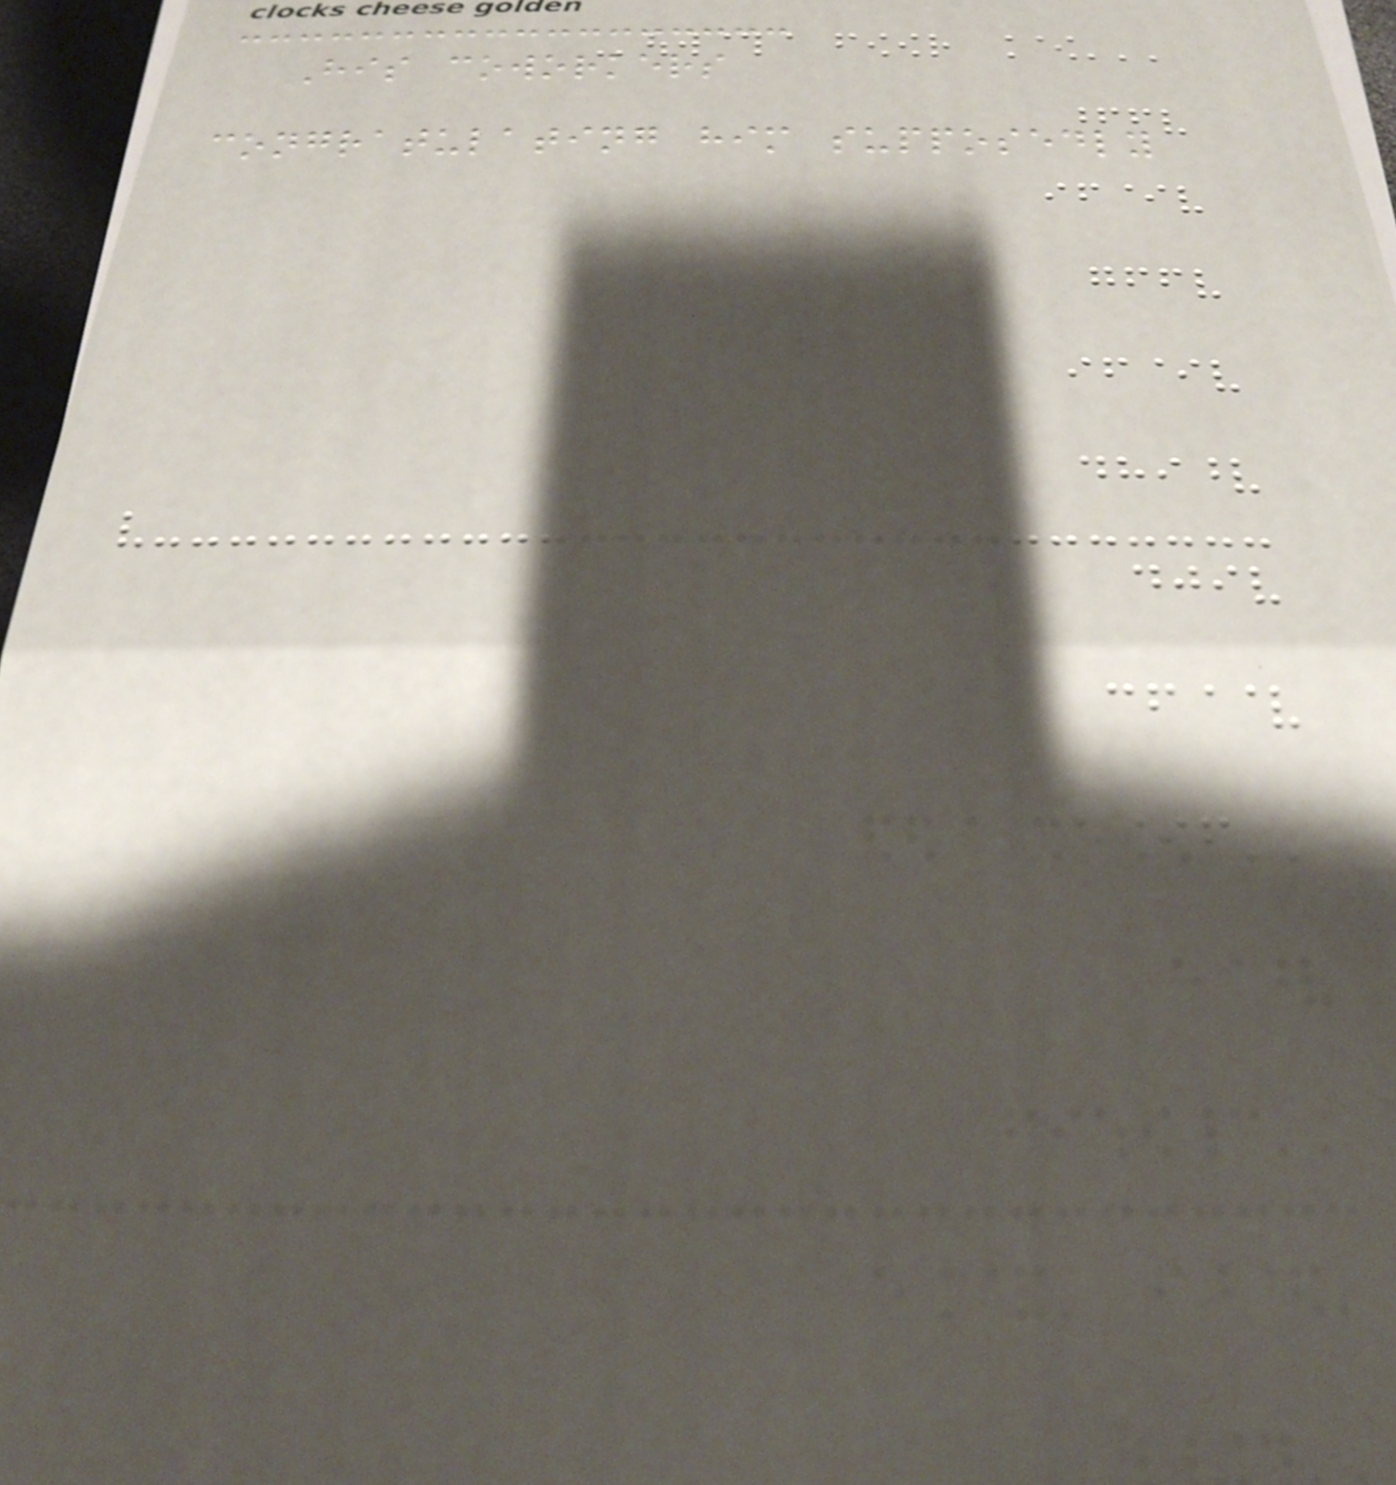His coworkers
congratulating him supposedly
